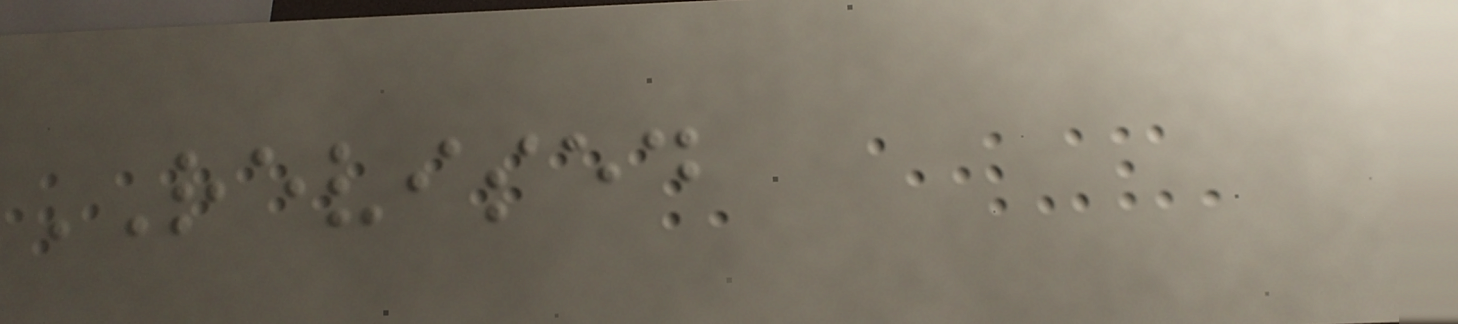REVISED
